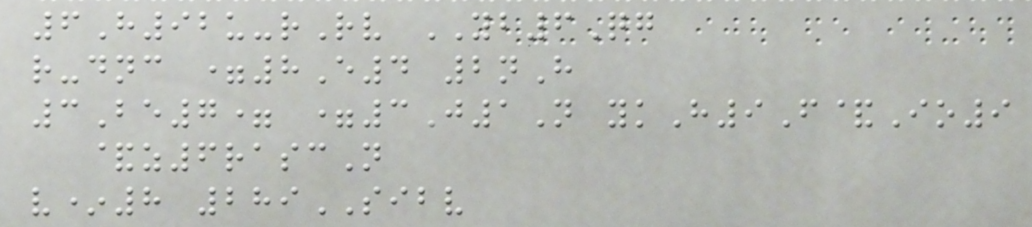6H92u-rRv YB6Qg
r-dnc =8E4 2nH
3Be7= =3J1N ykH9F&Io9
&z6rascN
v*8 289SIBV
